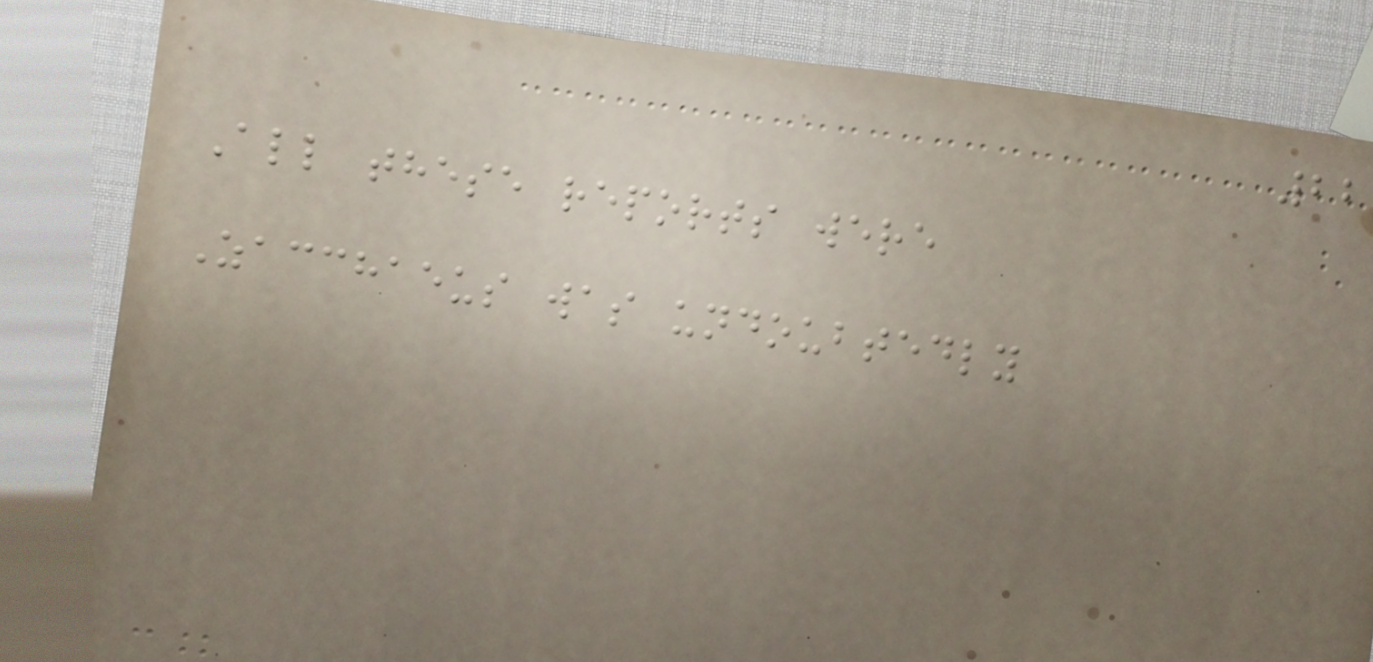22
All these reports were
Zacchaeus was undoubtedly
